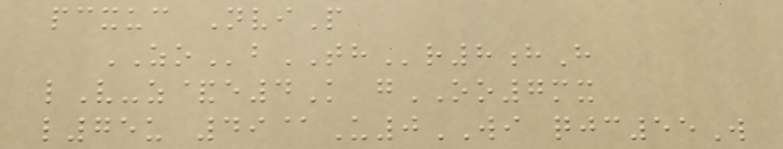pcxuc NviP
ZObTHr8hH
lV-z&e4K gOO7mx
l75u 49@U0WI qjc55W
